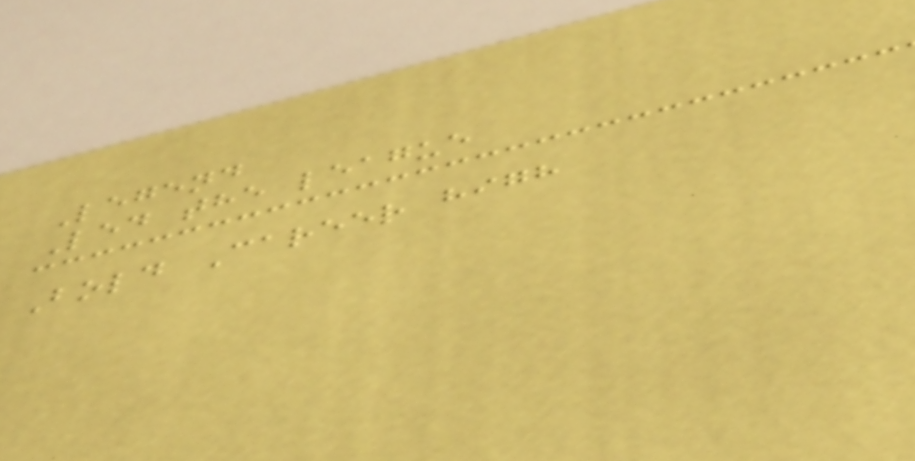Legend
Led the league
Bold Career high
